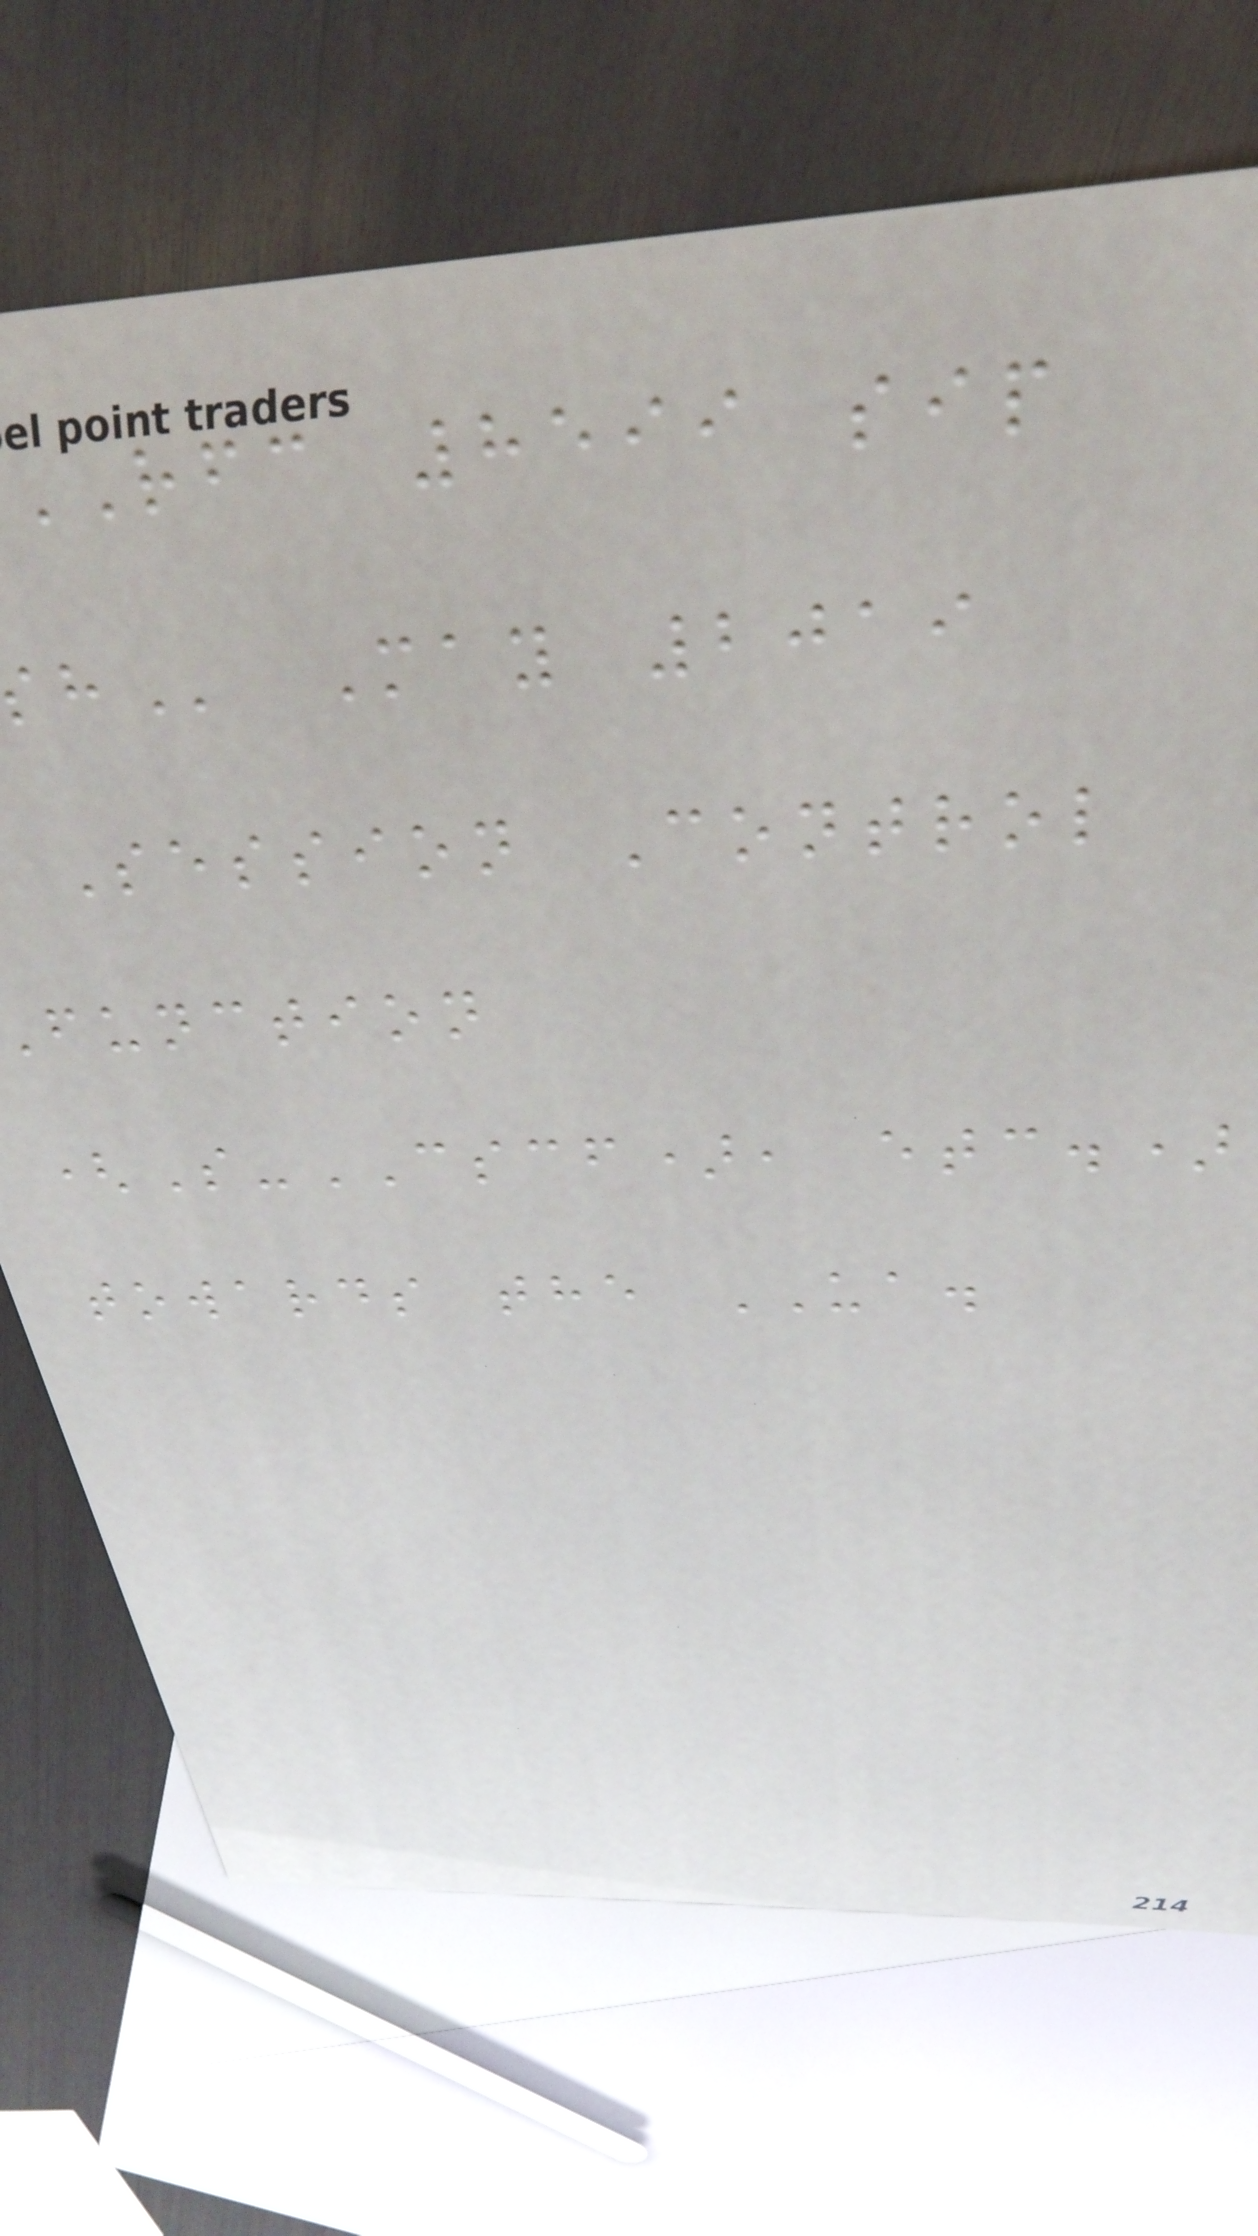rfc 8599 sip
May 2019
Session Control
function
(S-CSCF), etc.)
towards the UA.
